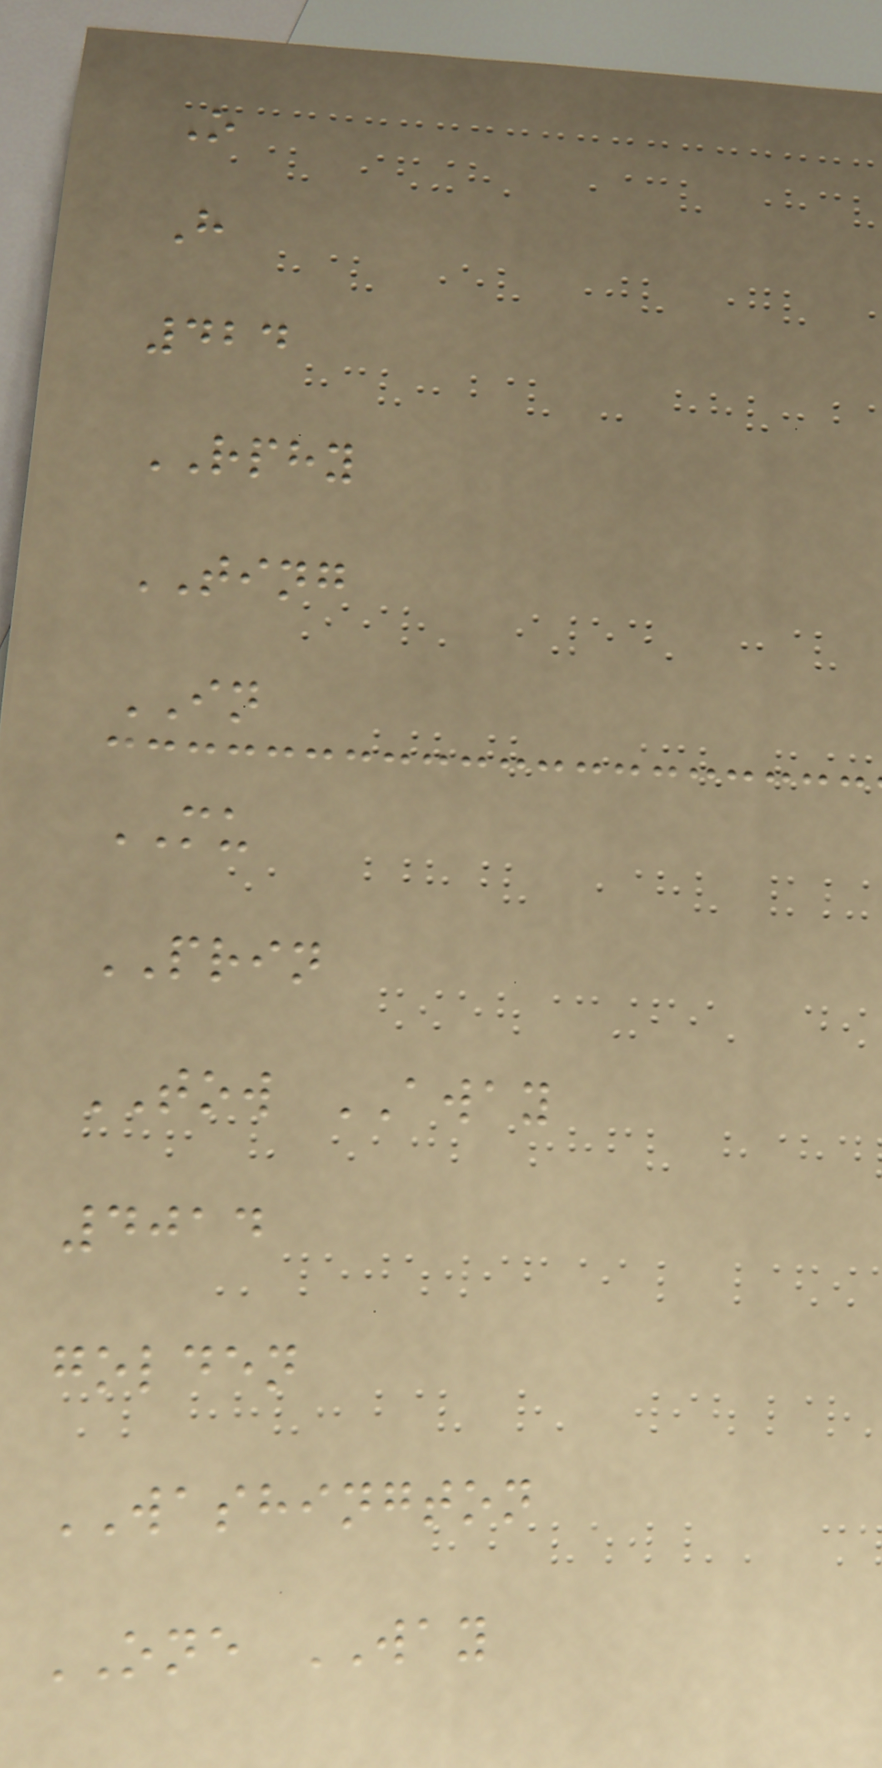O
H
424
RPHY
TING
IN
MU
PRIN
TOW AWAY
4014
golden
WASHINGTON
ONE WAY
